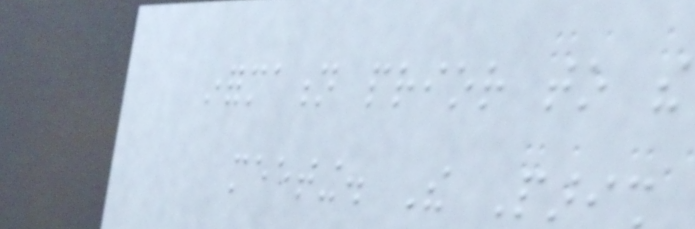information prior to the
meeting. The Parish
